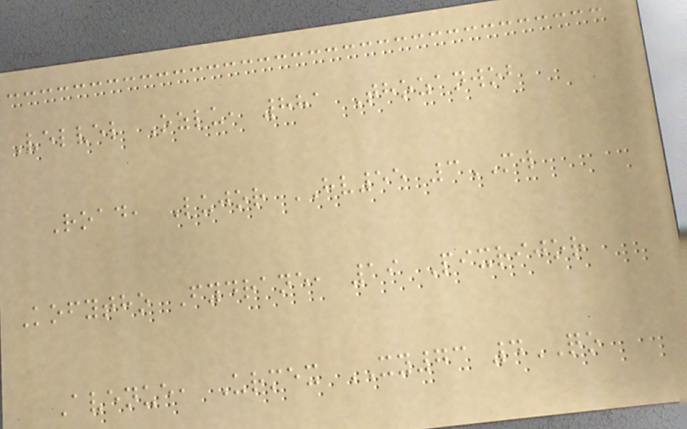Velvel Ozlu, 881 Thozanwob
Road, Lujor HV55 3MW
Kofytho Fydrane, 19 Pixrijor
Avenue, Urmex XY73 4QO
